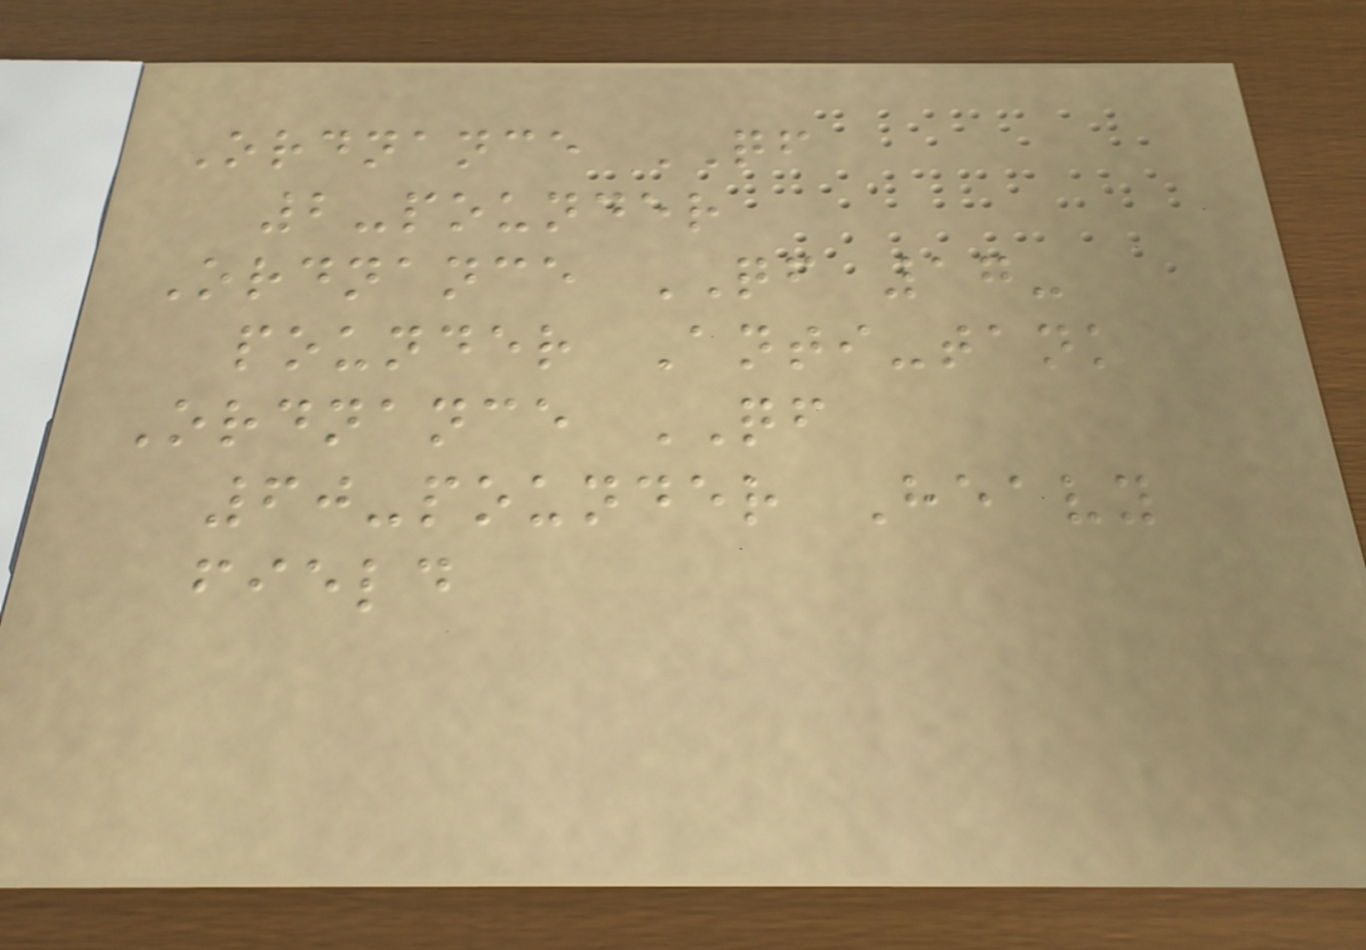Ordnance QF
2-pounder
Ordnance QF 17-
pounder Anti-tank
Ordnance QF
60-pounder Heavy
field
